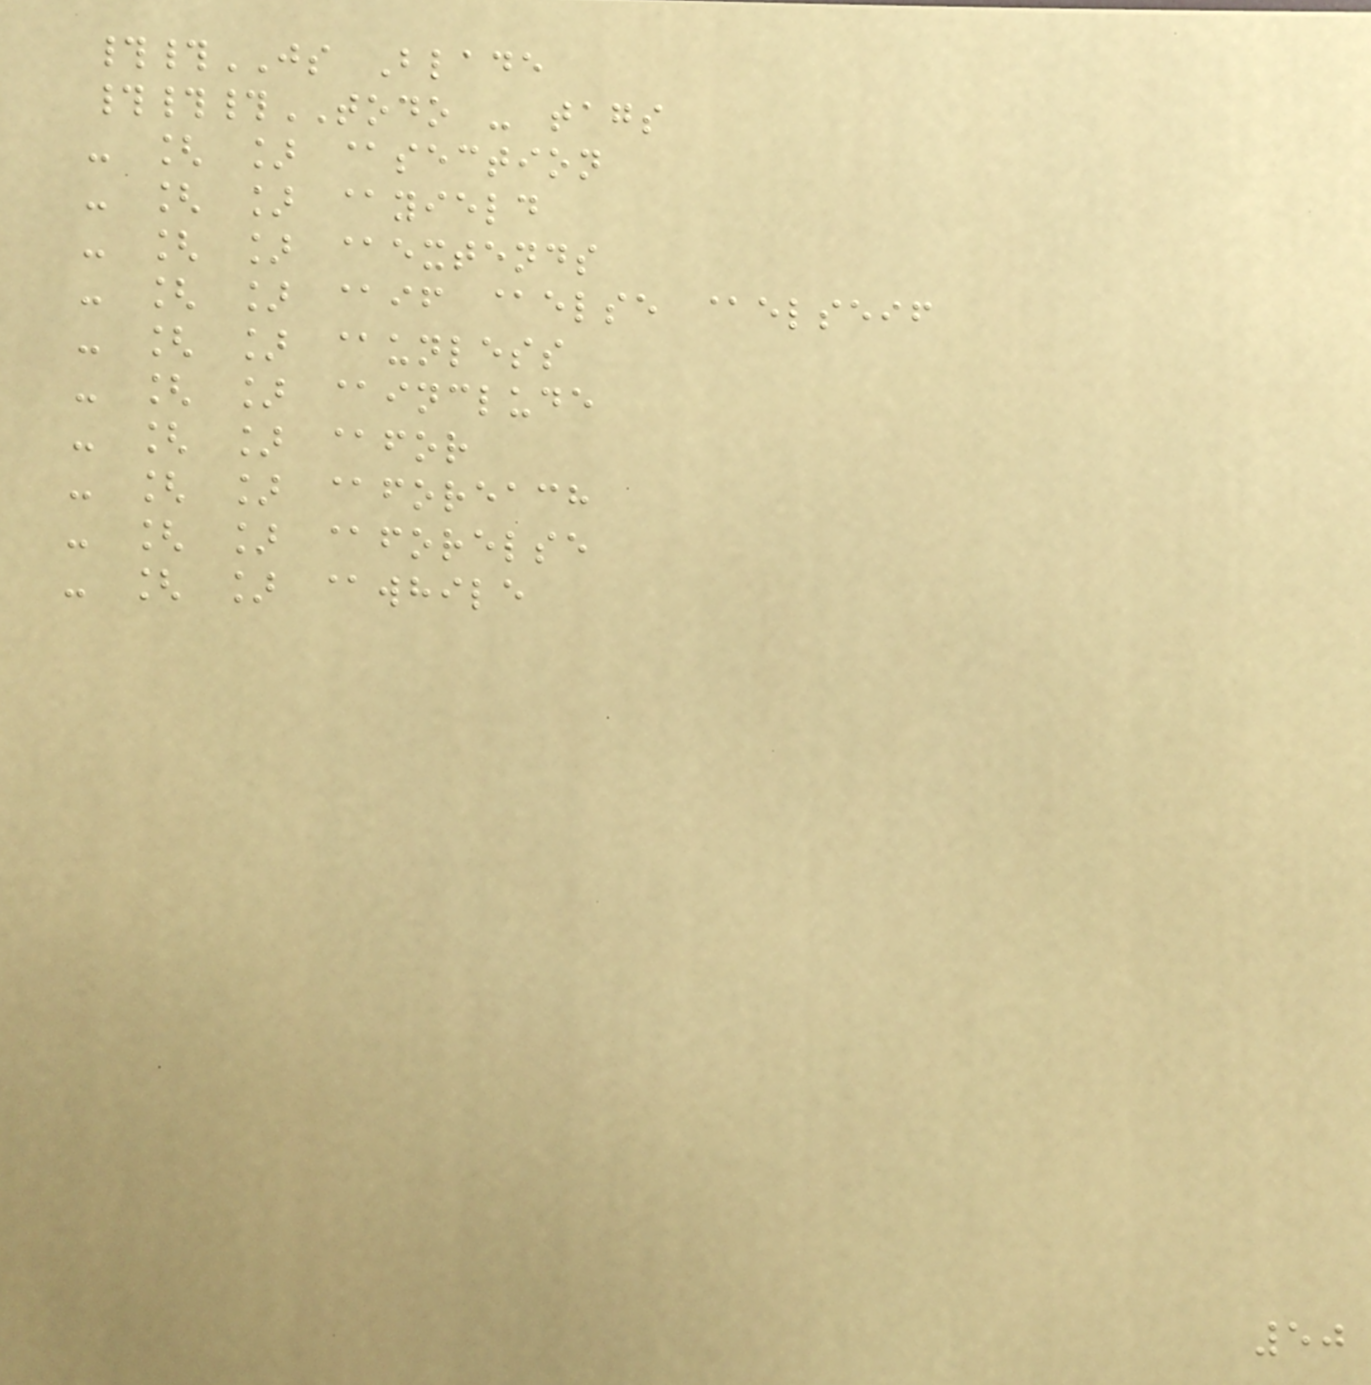##JS Blade
###TODO - tags
- [ ] @section
- [ ] @yield
- [ ] @extends
- [ ] @if @else @elseif
- [ ] @unless
- [ ] @include
- [ ] @for
- [ ] @foreach
- [ ] @forelse
- [ ] @while
50
